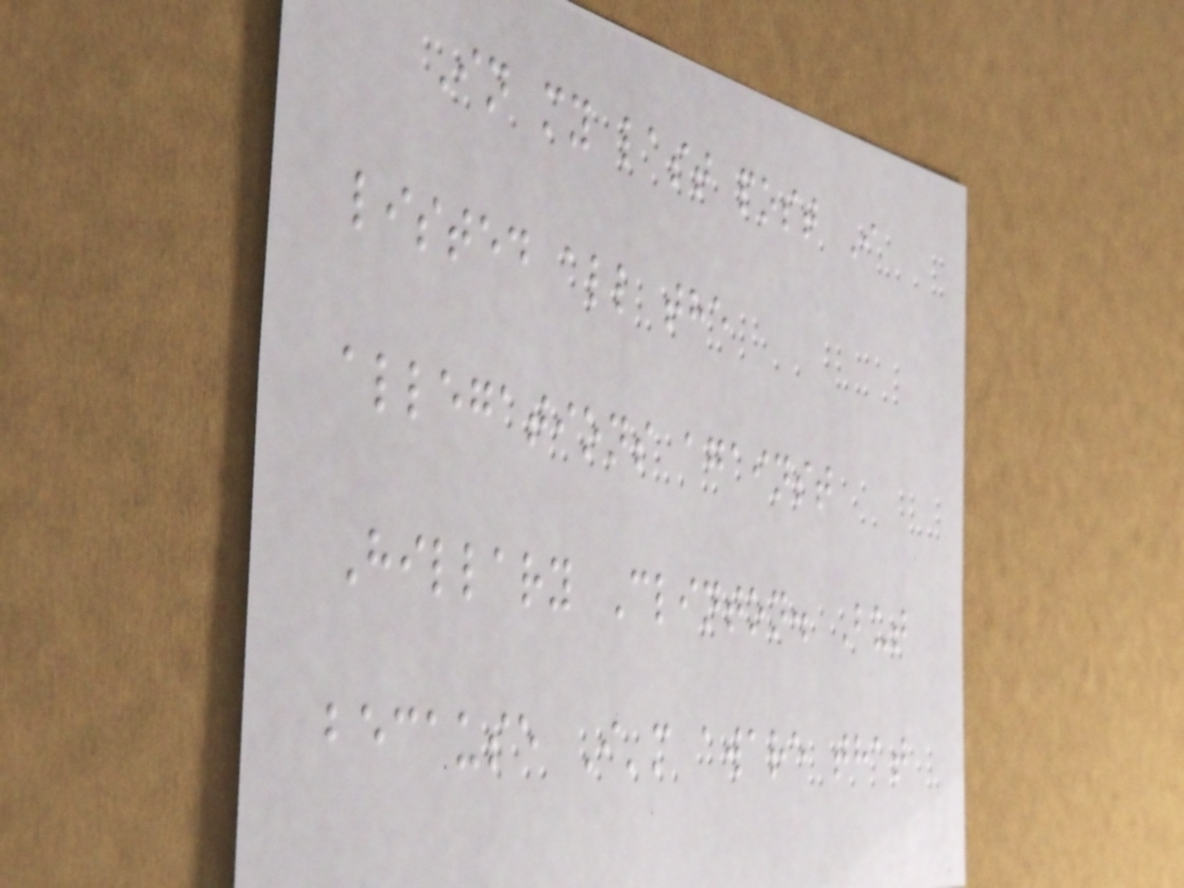In my last post I
listed all the
allegations against
Hillary Clinton. But
because I'm aware that
